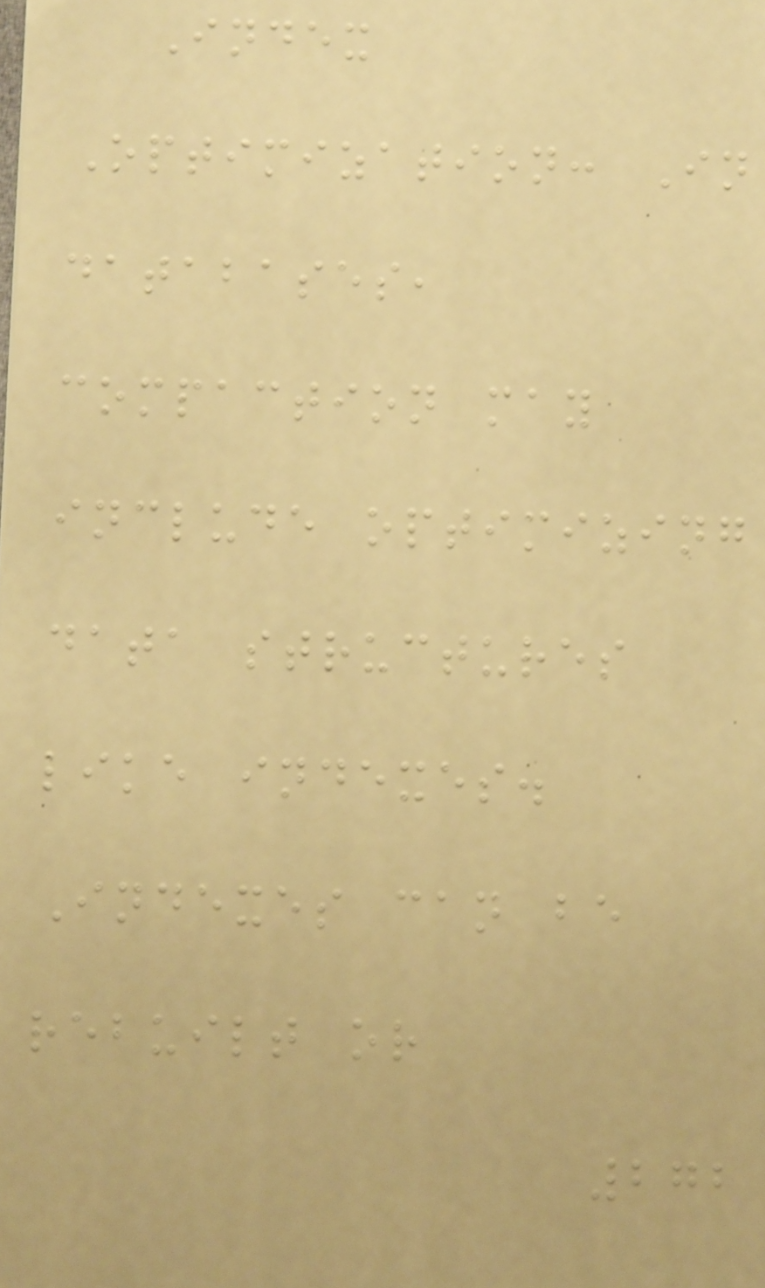Index
Optimization: In
databases,
compaction may
include optimizing
data structures
like indexes.
Indexes can be
rebuilt or
272
